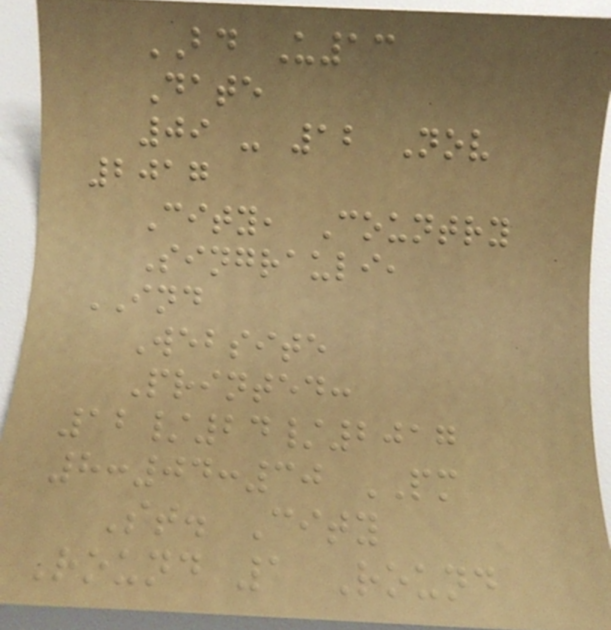BD U13
Date
09 - 12 Nov
2017
City, Country
Singrauli,
IND
Website
Printed:
12/24/2017
8:04:30 PM
St. City
Round 1 Round
